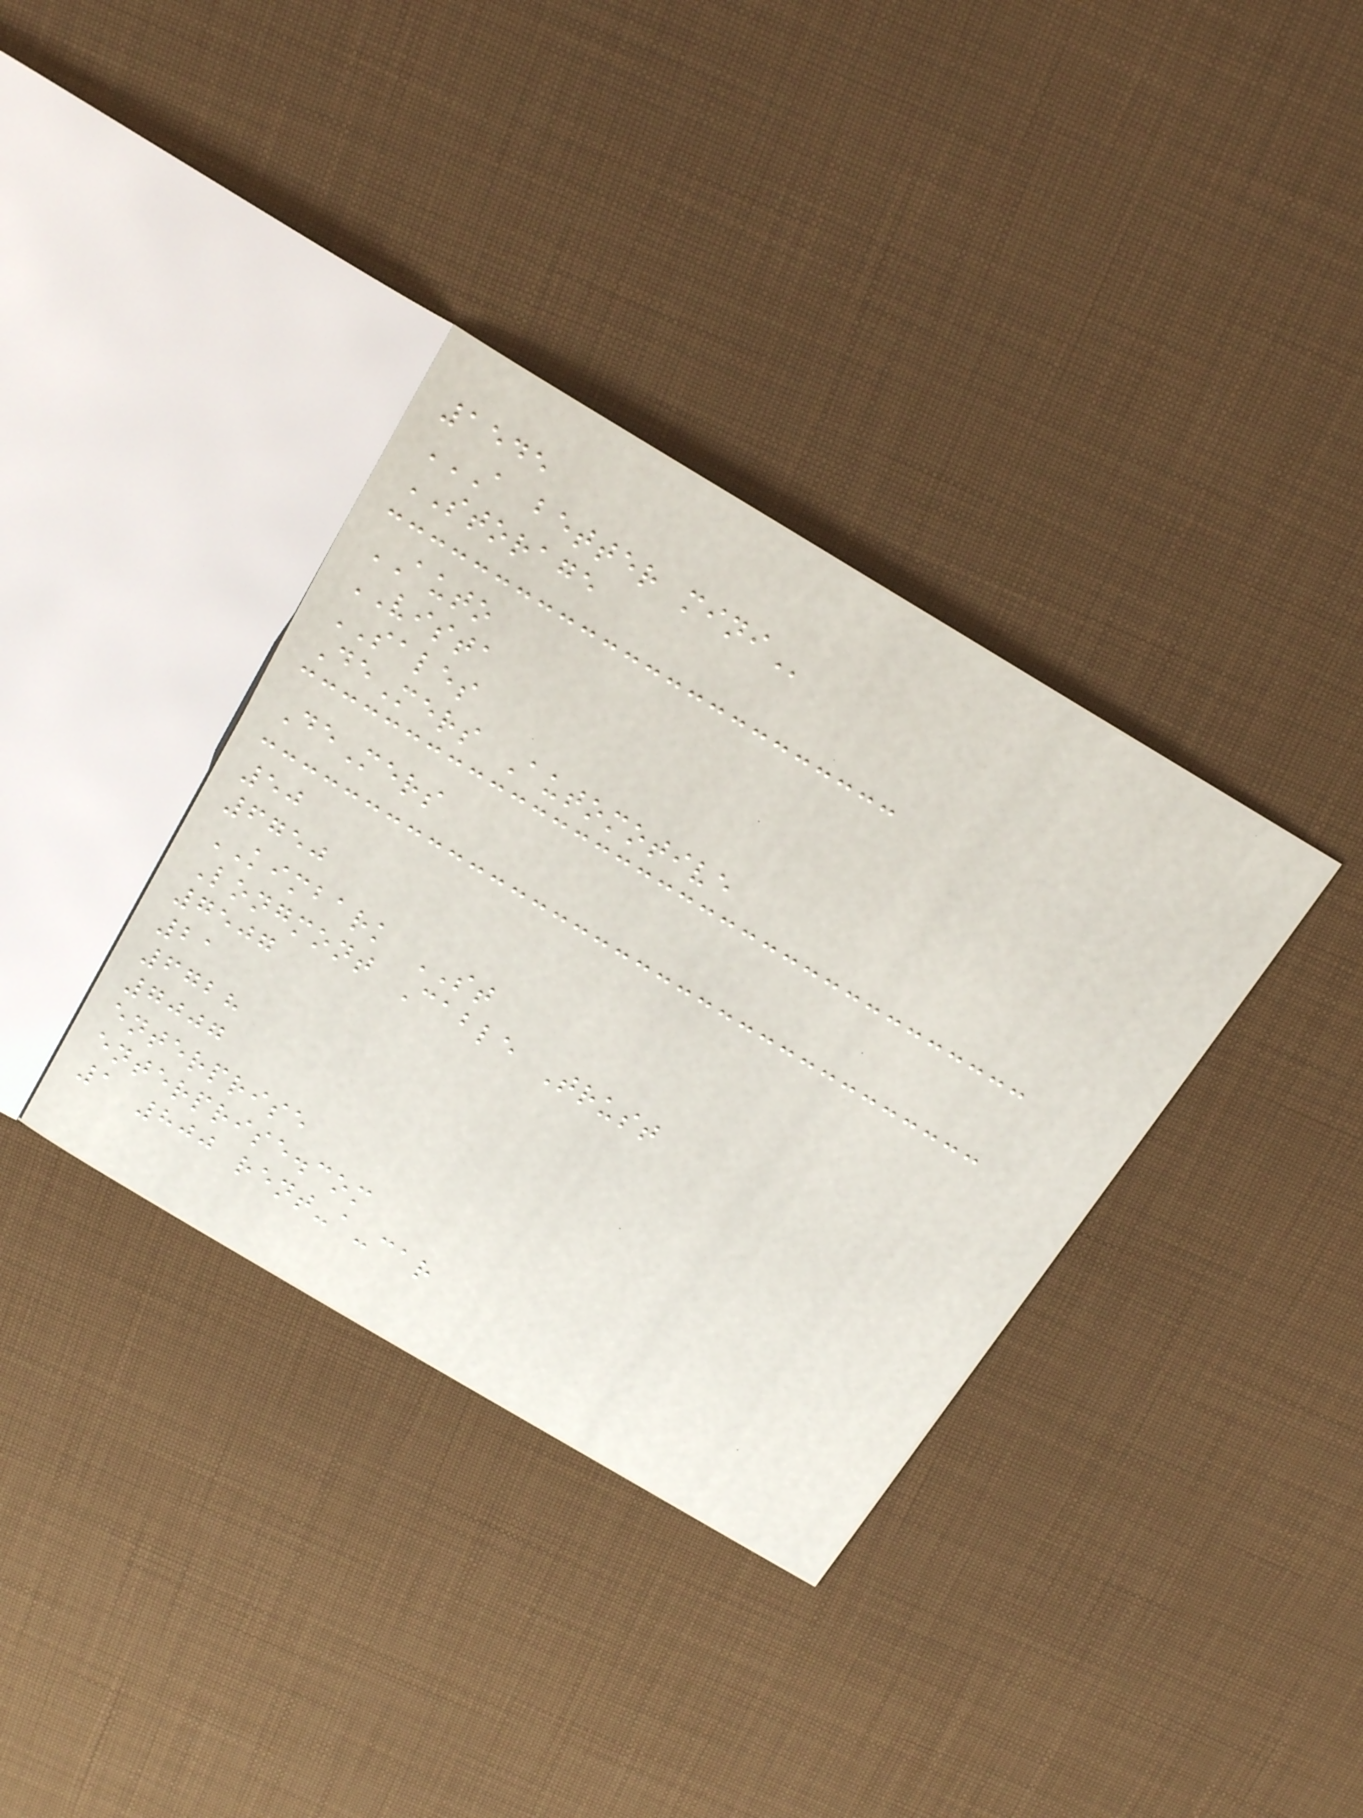1545
A BETTER MINI
STORAGE
AUTO
VISTA
SALES
DeMers Automotive
DeMers
50
6750
KIMBARK ST
Longmont Cable Trust
7507
21
6728
7007
enterprise
enterprise.com
1 800 rent-a-car
